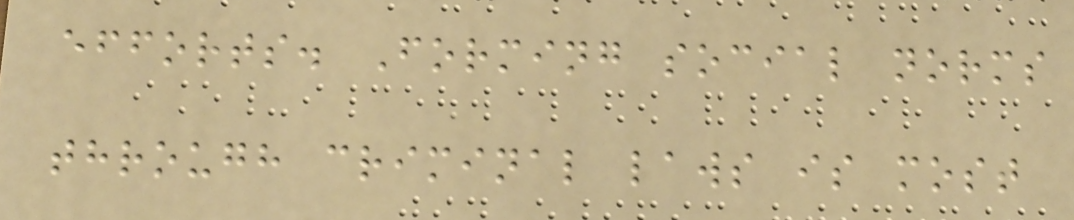efforts. Forming social norms
through criminal laws is most
